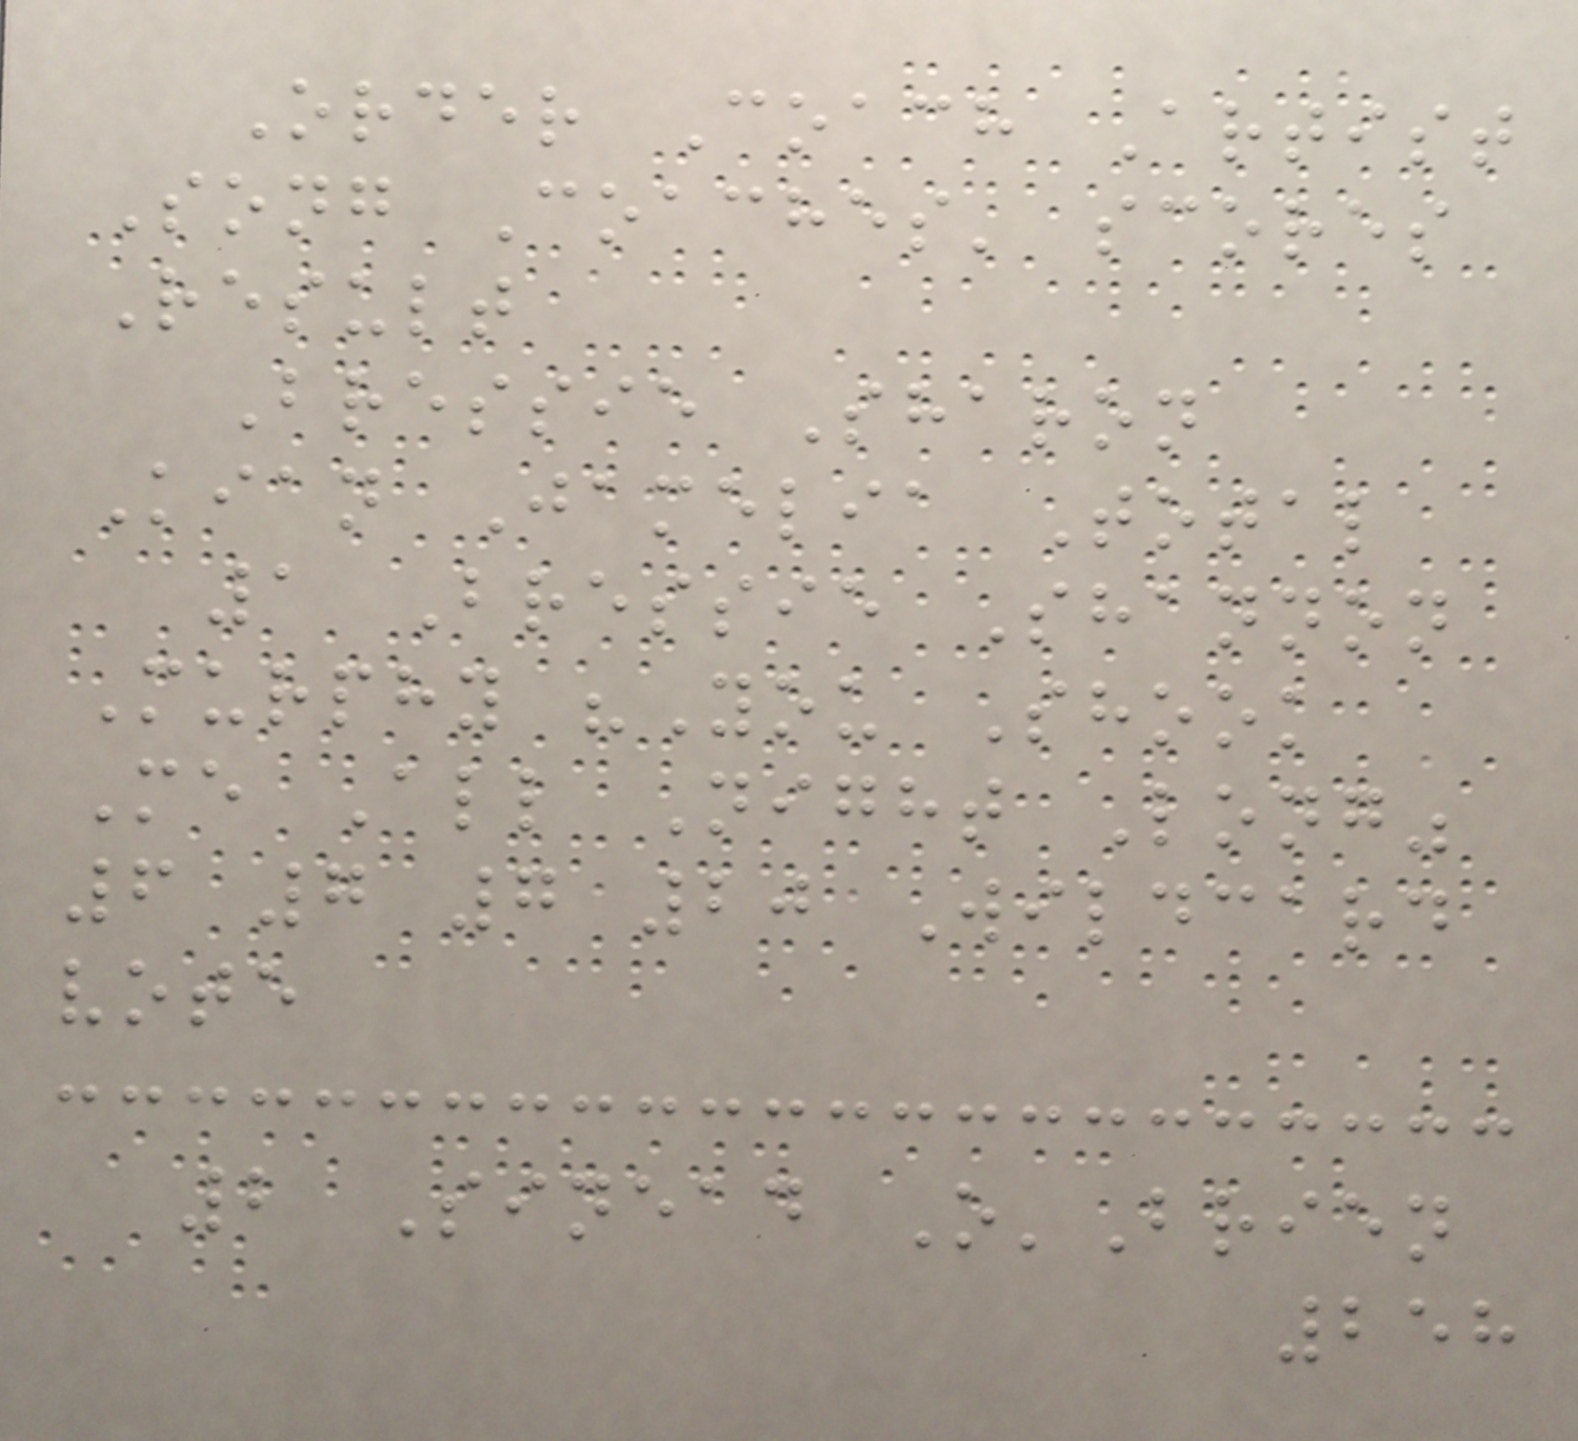Order Coach Artist
Song Coaches' scores
Result
Bressie Sharon
Kian Jamelia Total
1 Bressie Shannon
Murphy "You Shook
Me All Night Long"
6 7 7 20 Wildcard
vote
2 Sinead O'Brien
258
